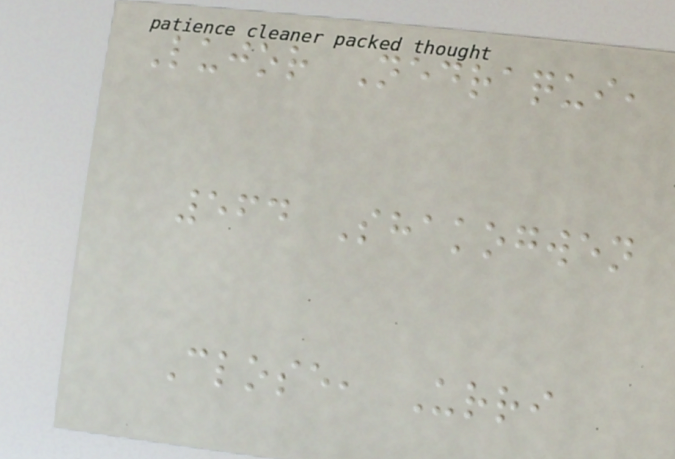Lujor Nedraqui,
564 Shakogwen
Close, Urri
